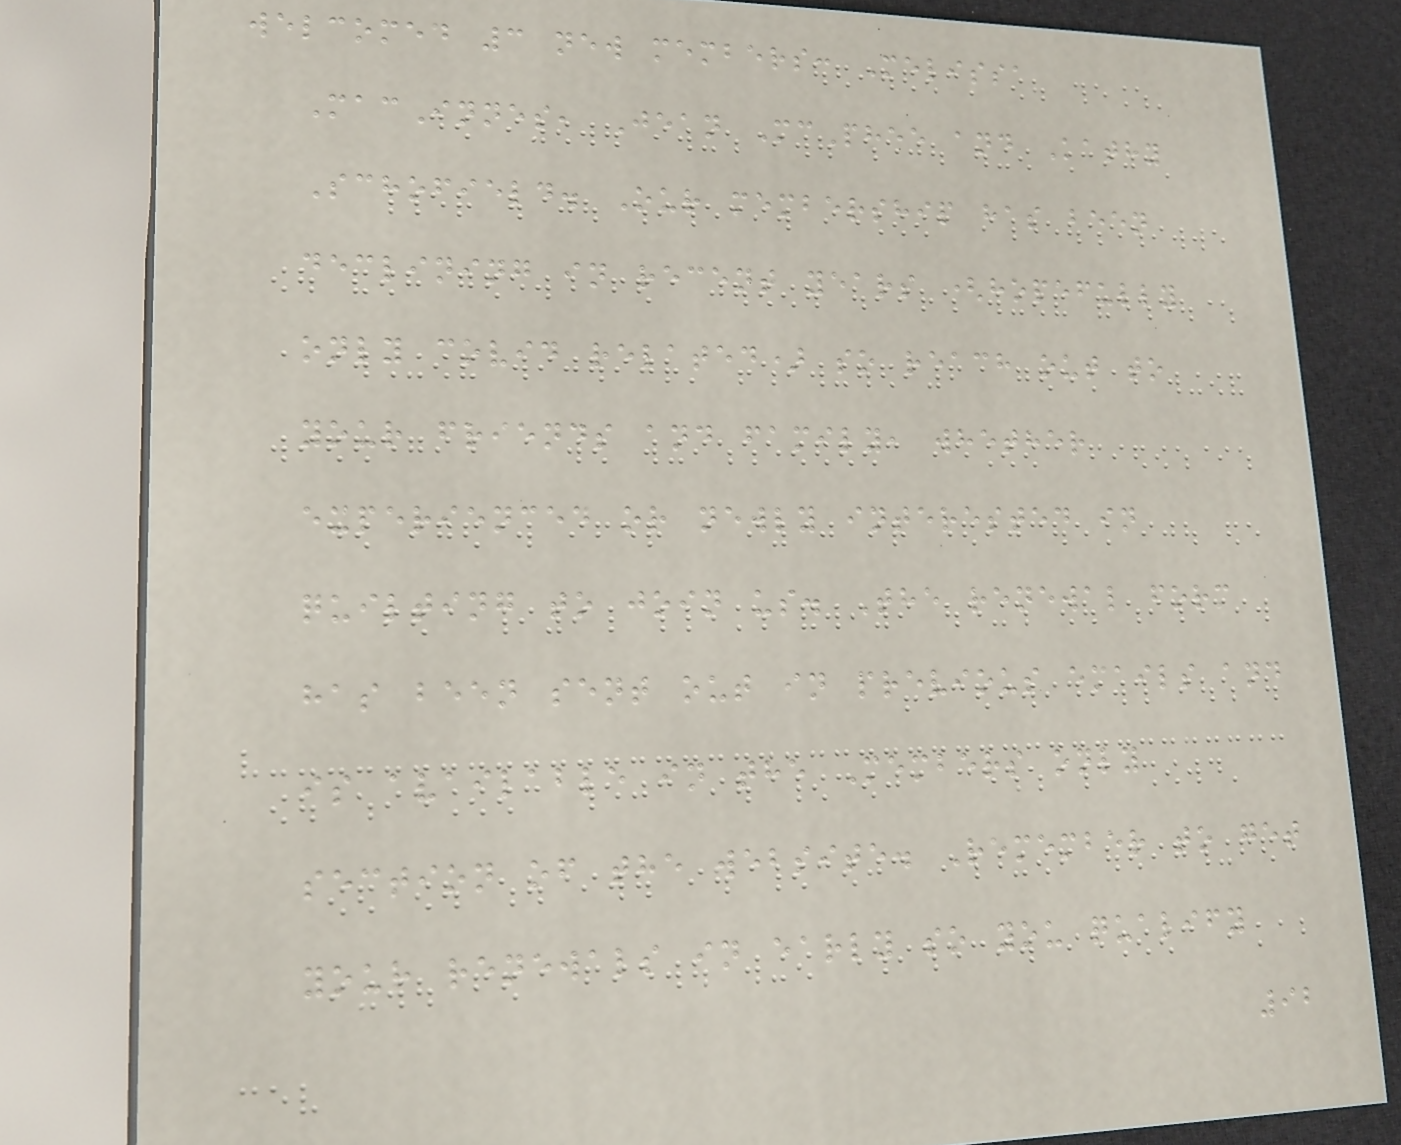welcomed 3 new members: Melissa
MacInnes, Jean McPhee and Kathy
Schofield. Our membership has been
declining in recent years (hopefully
only covid related) so reach out to
your friends and family, whether
experienced or newly interested in
quilting to join us. The renewal form
has been sent out in previous emails and
is available in the Members only
section of the website. Remember to get
your renewals in early so you qualify
92
